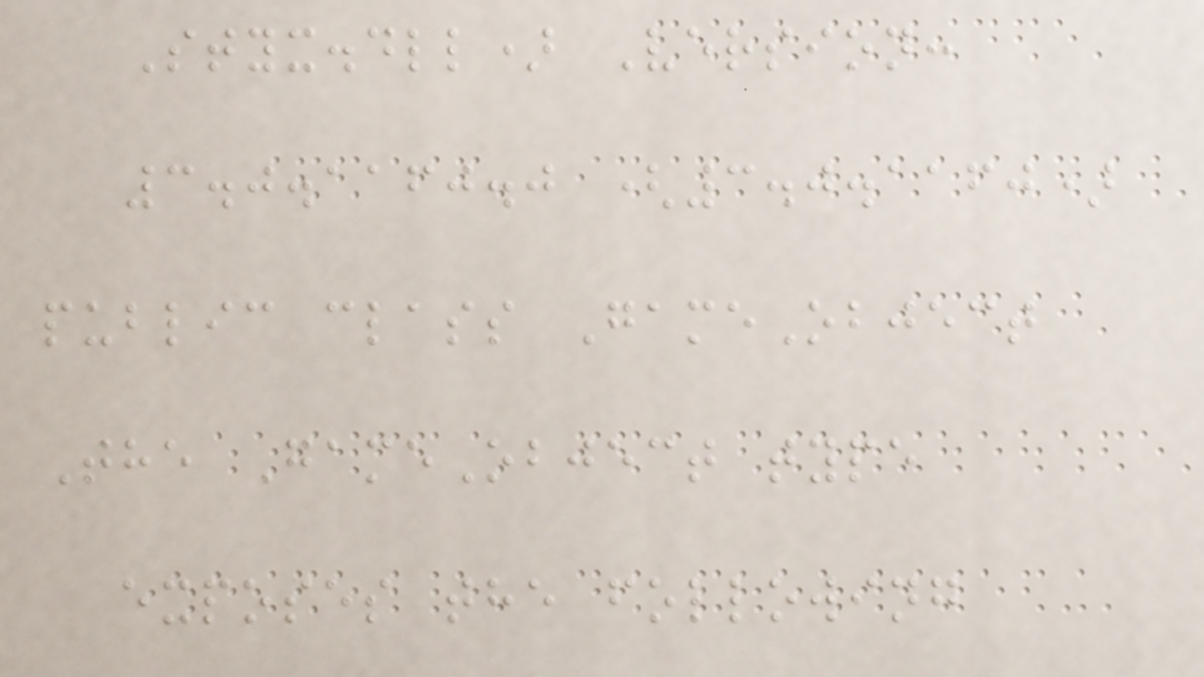Styx.dll) Version:
3.0.1160.0 (3.0.1160)
public class GameObject
The GameObject type
exposes the following
